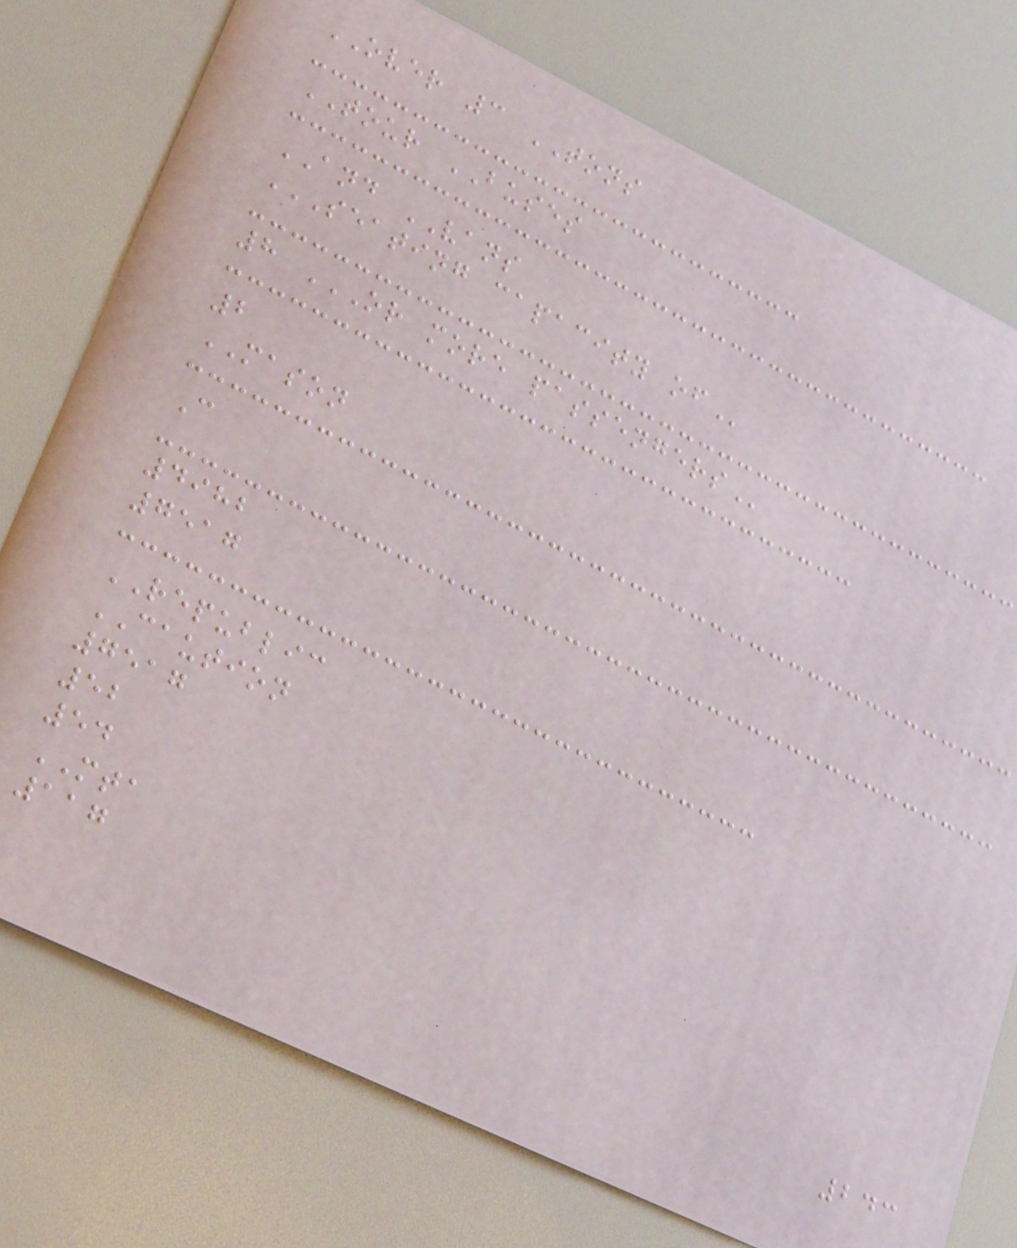OVER 3 TONS
TOUR BUSES
AND VANS
SEATING CAPACITY OF
8 OR MORE PASSENGERS
2
MASON
C
4982
7517
REPUBLIC
CAUTION
7517
52
54
MTA
117
243
